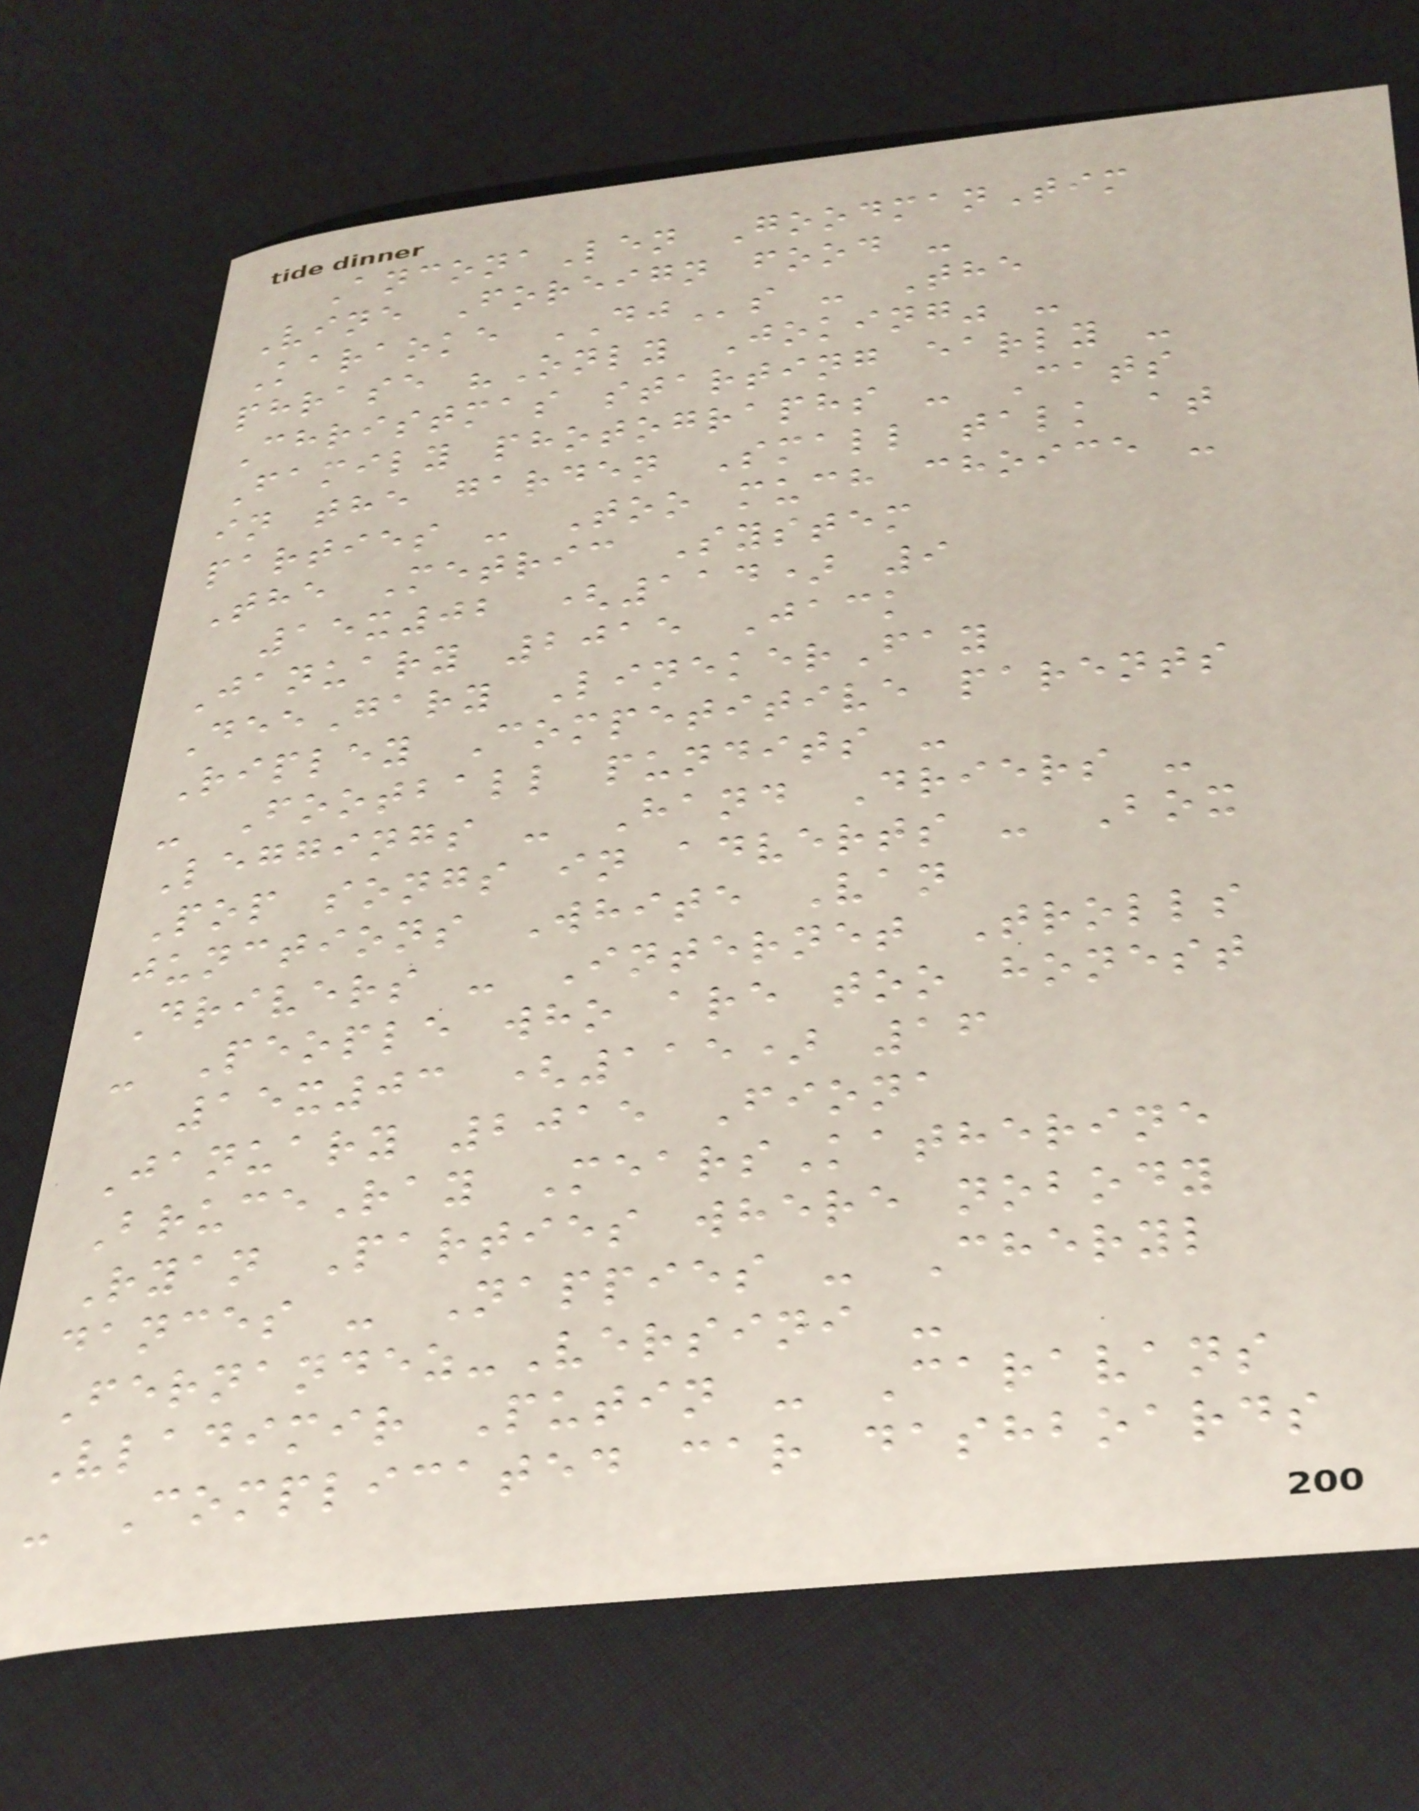AnconaLen GoodmanTim
Vine Foreign food -
Karaoke DJs - The
phrase "Only Joking" -
Christmas starting early -
Family photographs - Cats
in the garden Small talk at
parties - Too much choice -
The Metric System
15x02 (114) 9
January 2015 Jack
DeeGary LinekerFay
Ripley Competitive parents
- Football pundits -
Leggings - Hand Driers -
Pop songs in adverts - Box
junctions White Van
Drivers - Internet Trolls
- People who are too honest
15x03 (115) 16
January 2015 Fiona
BruceRay MearsKatherine
Ryan Parties where nobody
dances - Nappies - Cheryl
Fernandez-Versini -
Vladimir Putin - Caravans
- Complicated car dashboards
